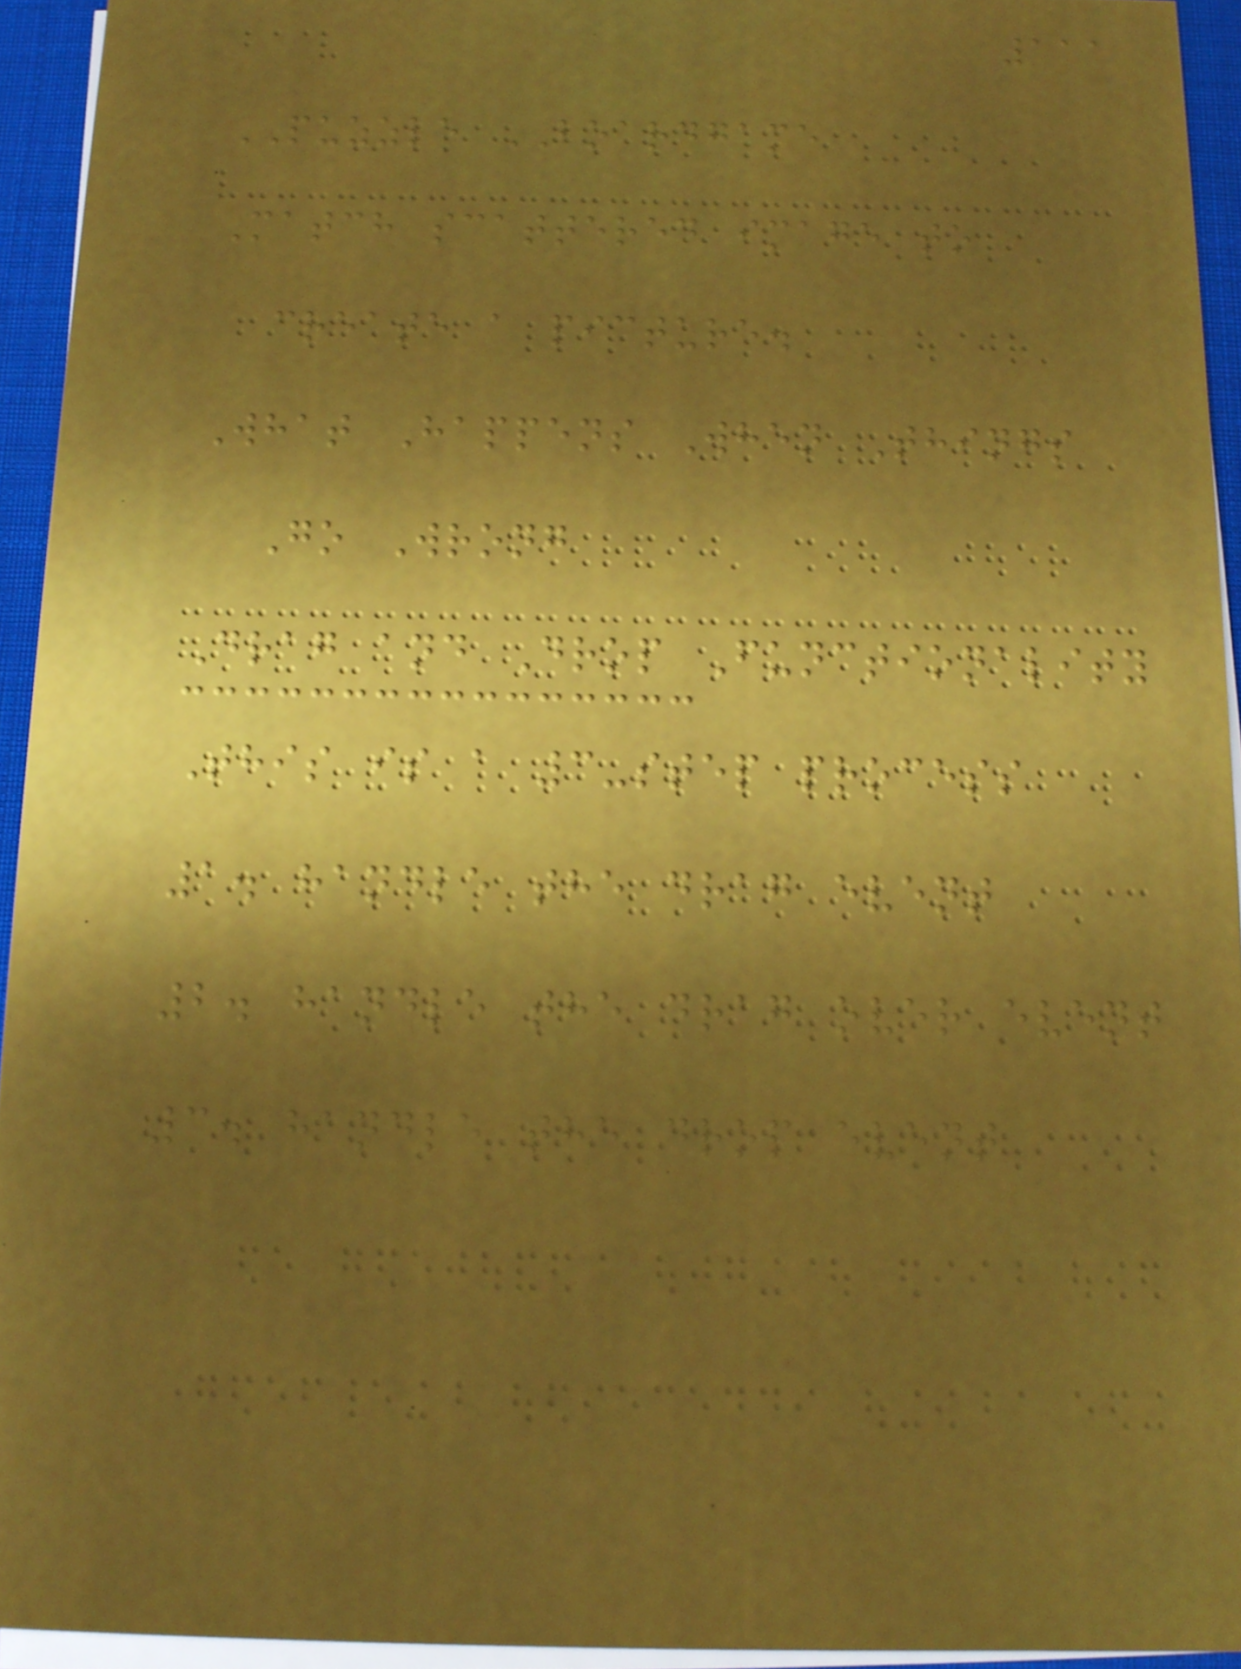111
PUZZLE BOARDGAME
Match scattered image to
create a picture.
What Happens When Things
Go Wrong
Drag and Drop Functionality
This is a 3-step process
1. handle the drag event
2. handle the drag over event
3. handle the drop event
